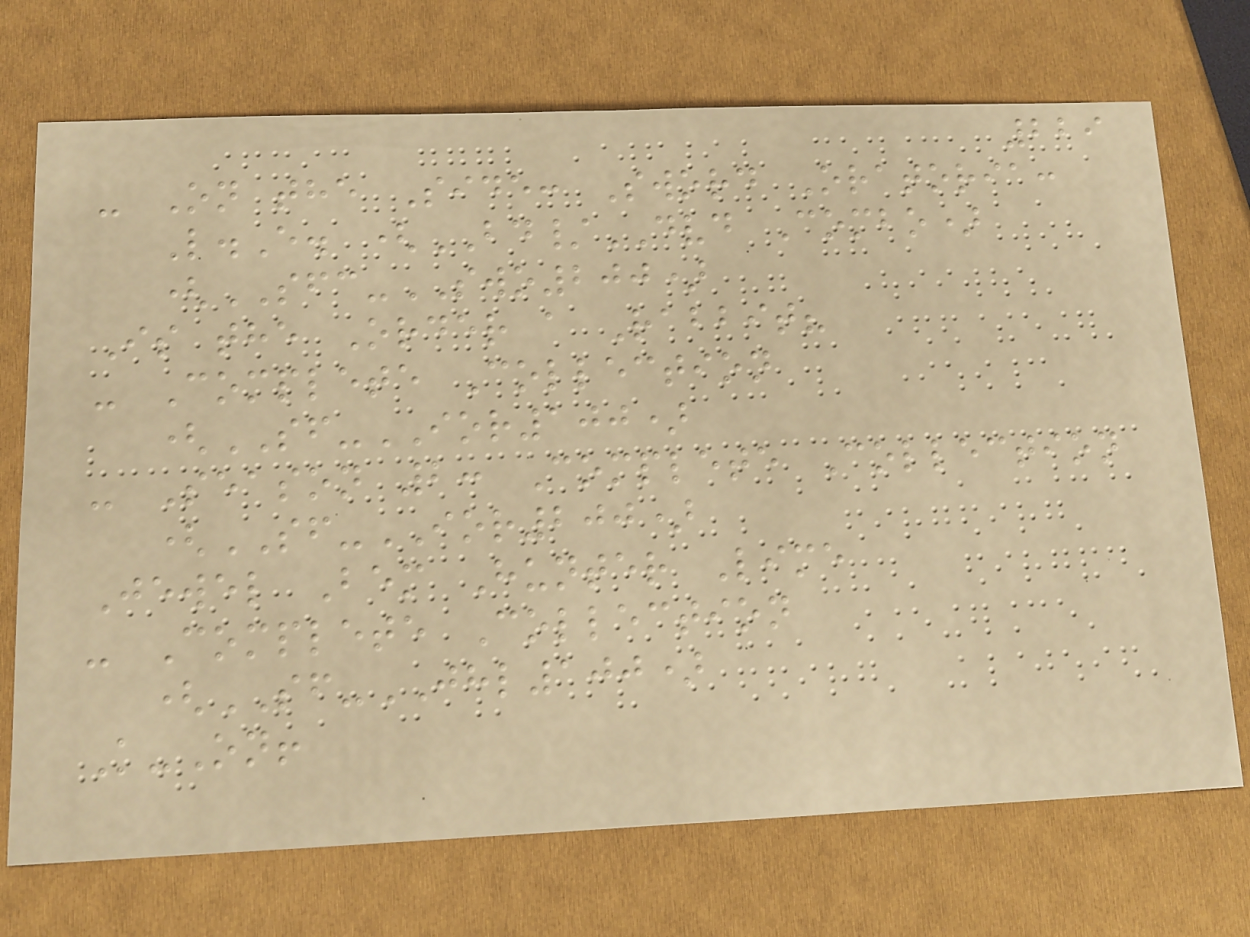229
- On the Side: Sword Oratoria:
L.E. (BD/DVD Combo)
(SFC-SWO200)
Is the Order a Rabbit?
- Complete Collection
(SF-IOR100)
- Season 2: Complete Collection
(SF-IOR200)
Jewel Bem Hunter Lime
- Complete Collection
(SF-JHL100)
K-On!
